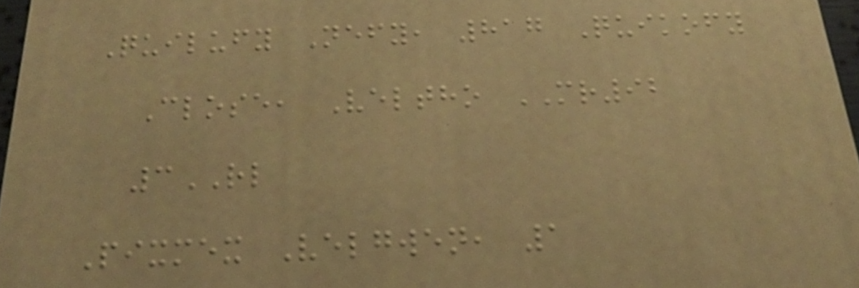Quilufy Nefy, 817 Quikofy
Close, Veltho MR92
3RL
Pixmex Velgwen, 1
